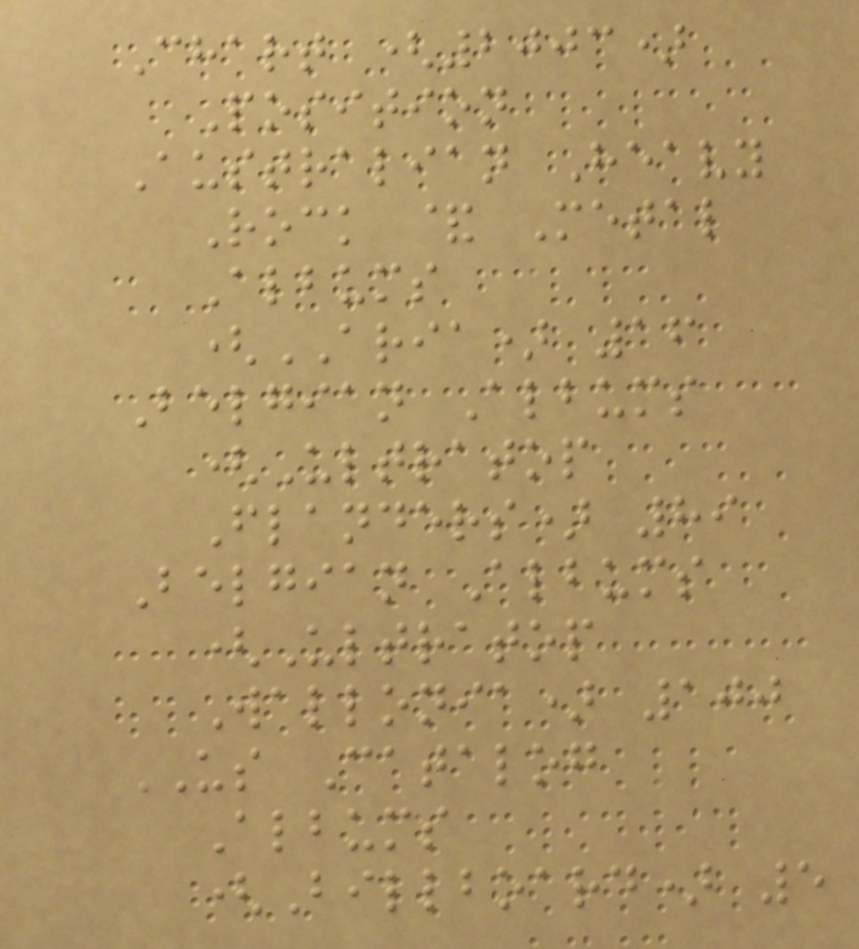Chart (2003)
Position
Australian Heavy
Rock & Metal
Albums
(ARIA) 16
Belgian Albums
(Ultratop
Flanders) 89
Belgian Albums
(Ultratop
Wallonia) 100
US Catalog
Albums
(Billboard) 5
